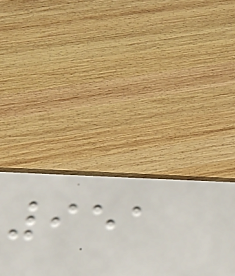951
